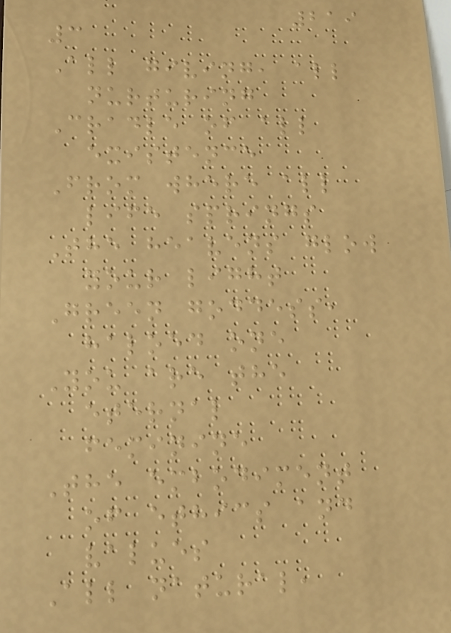219
3
All giving, all
nurturing
Cradle of all
existence
From where all
life springs
The heavens glow
your light
Green goddess,
haloed one
You are the
eternal
feminine
The embodiment
of ethics and
values
All natural,
